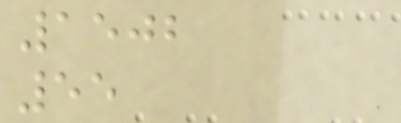1502
55
